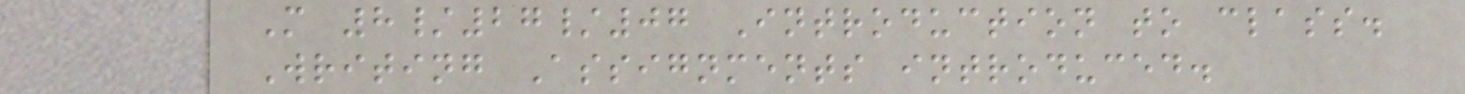M 8/27/07 Introduction to class.
Writing Assignments introduced.
